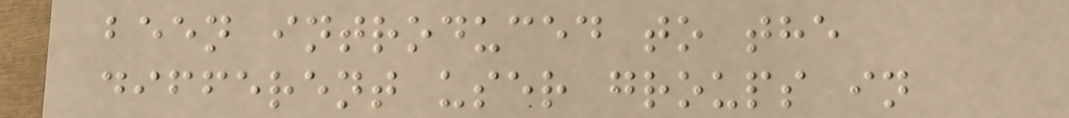been introduced to the
different user groups in
